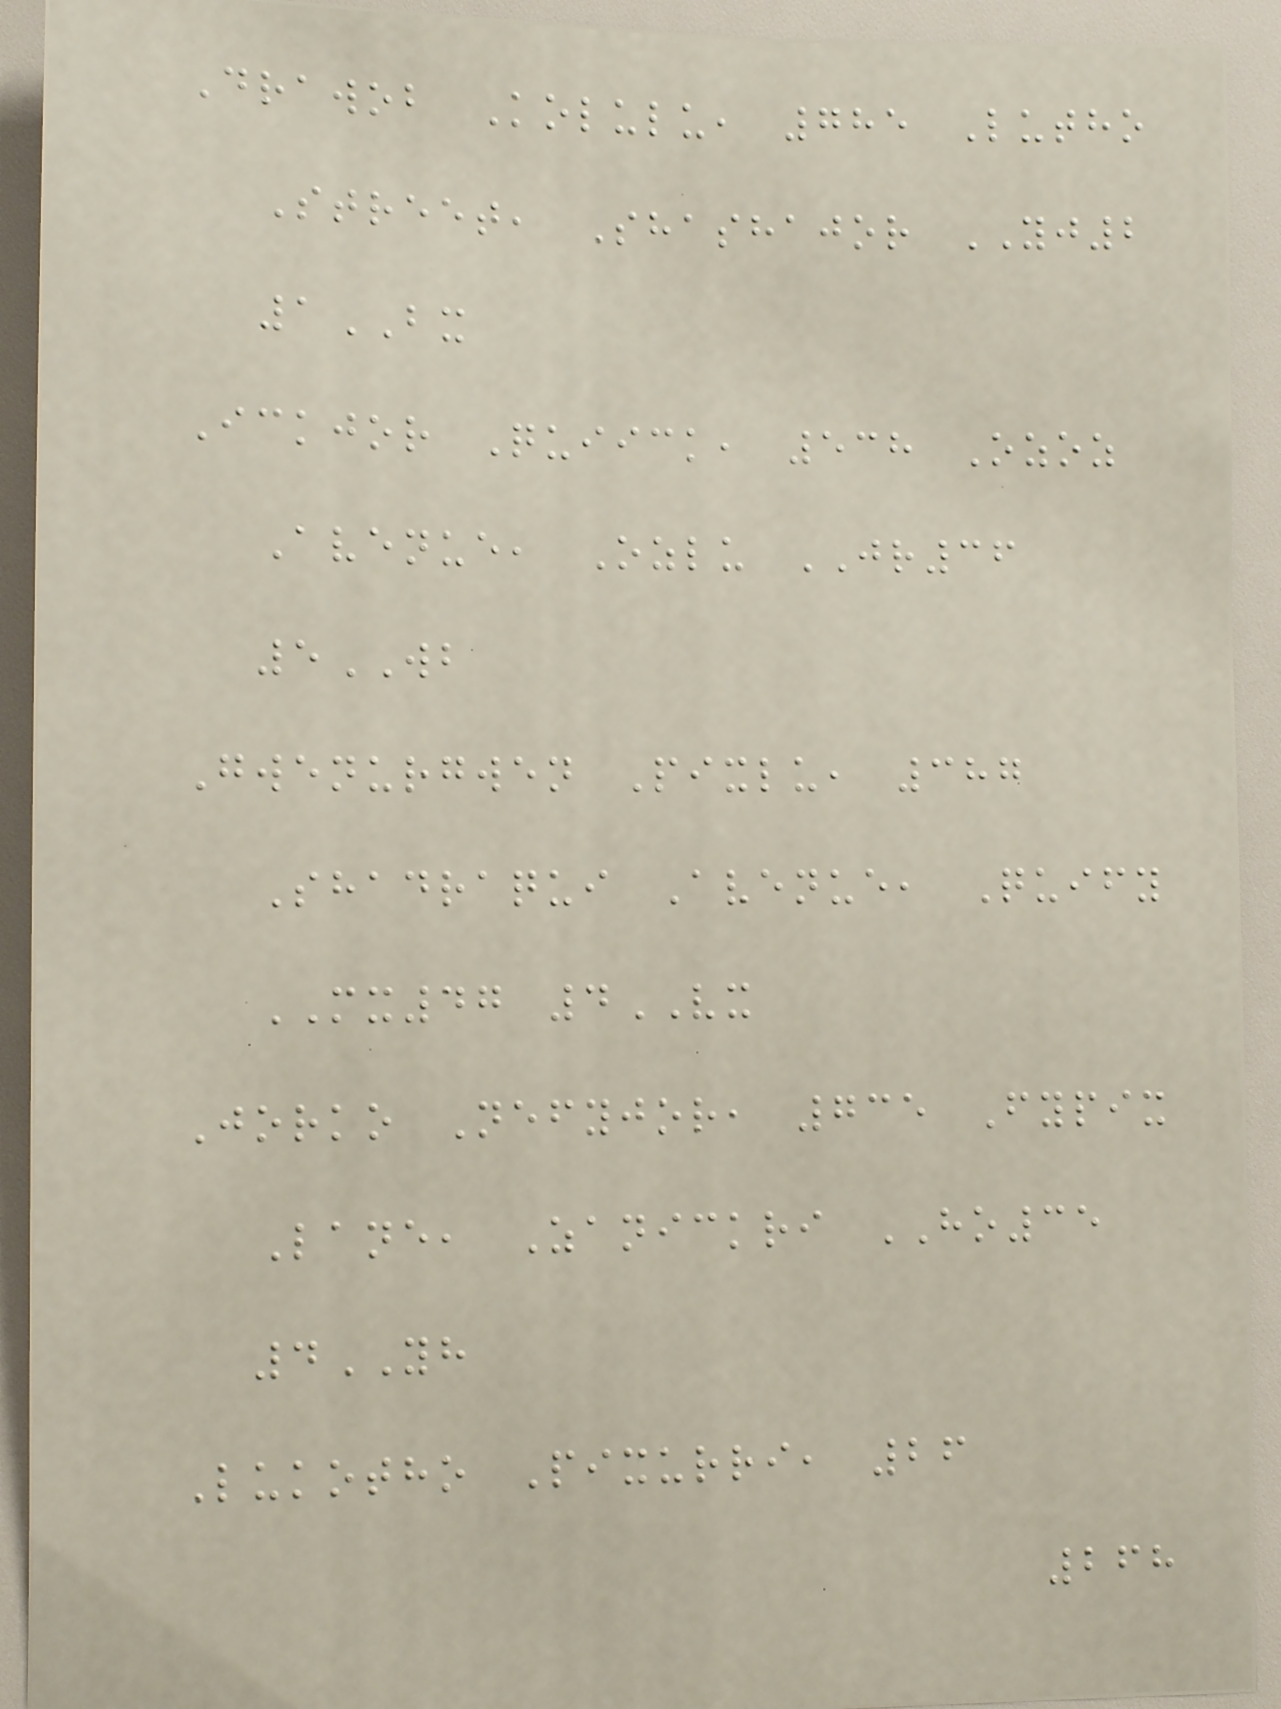Drawob Kolulu, 785 Lutho
Street, Shashajor YJ2
1BX
Ickjor Quiick, 538 Ozoz
Avenue, Ozlu JR36
5WB
Gwenurgwen Pixlu, 387
Shadraqui Avenue, Quify
MX47 4VX
Jorko Nefyjor, 735 Fypix
Lane, Zanickri HO35
4YH
Lukotho Pixurri, 26
268
